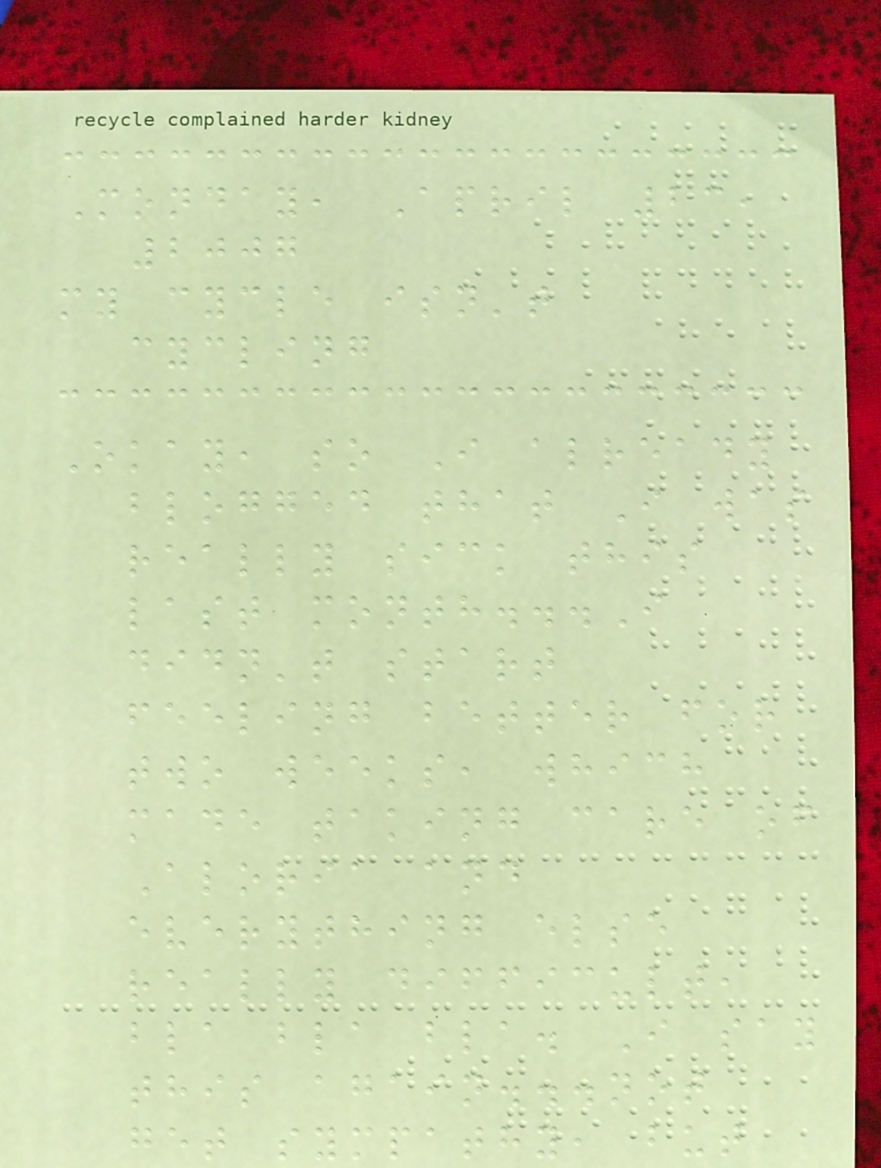Monday, April 23,
2007
my cycle isn't
cycling
Okay, so I already
blogged that I was
really sick this
last month...I
didn't start
feeling better for
two weeks, which
made taking care of
Aloria and
everything else
really difficult,
bla bla bla. I say
this again...not
get sympathy, but
